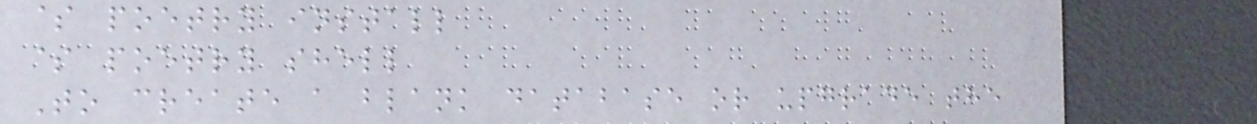$ poetry install
$ poetry shell
To create a blank database or upgrade the
